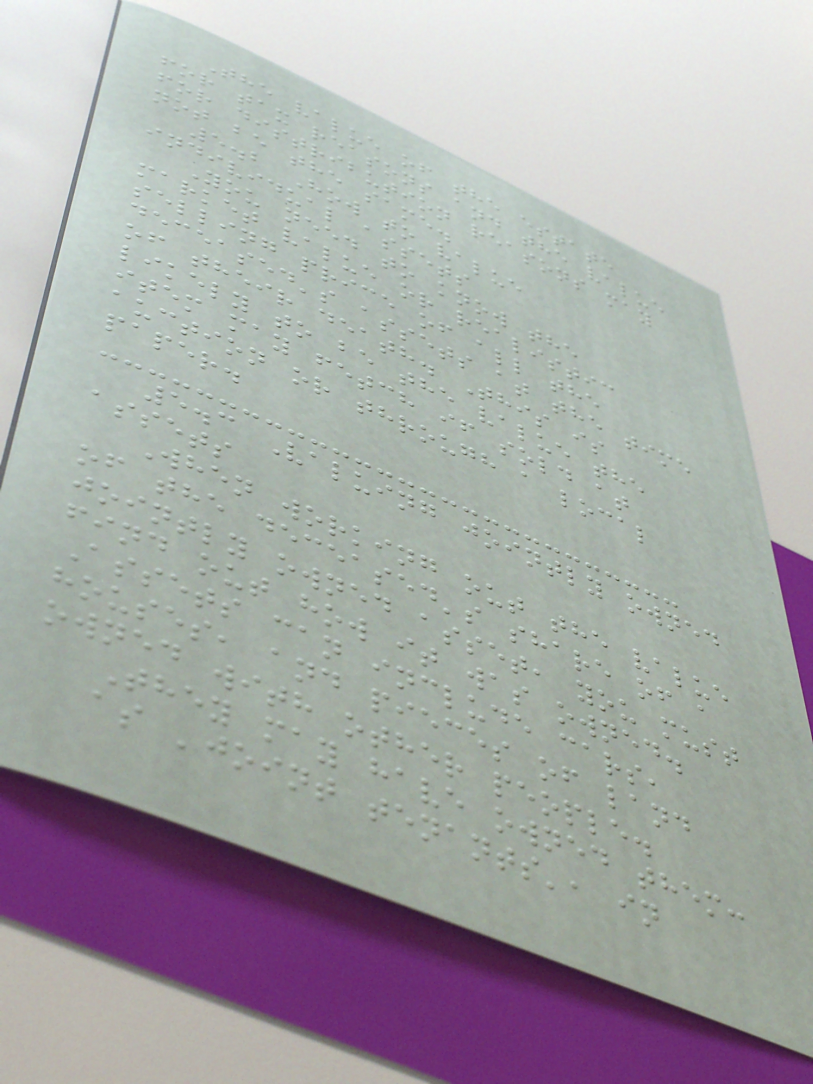The value of the estate
for tax reasons and the value
for distribution reasons may
not be the same.
5.2 How to value
individual assets
You need to know the
market value or realistic
selling price of all the
deceased's assets at the time
of their death. This is
likely to be the value the
item may fetch if sold at
auction or through a local
paper.
5.3 Valuing jointly owned
assets
When working out the value
of the deceased's share of a
jointly owned asset, you must
find out how it was owned.
Assets can include cars,
houses, and pieces of land
owned with other people.
They may have owned them:
as 'joint tenants', in
